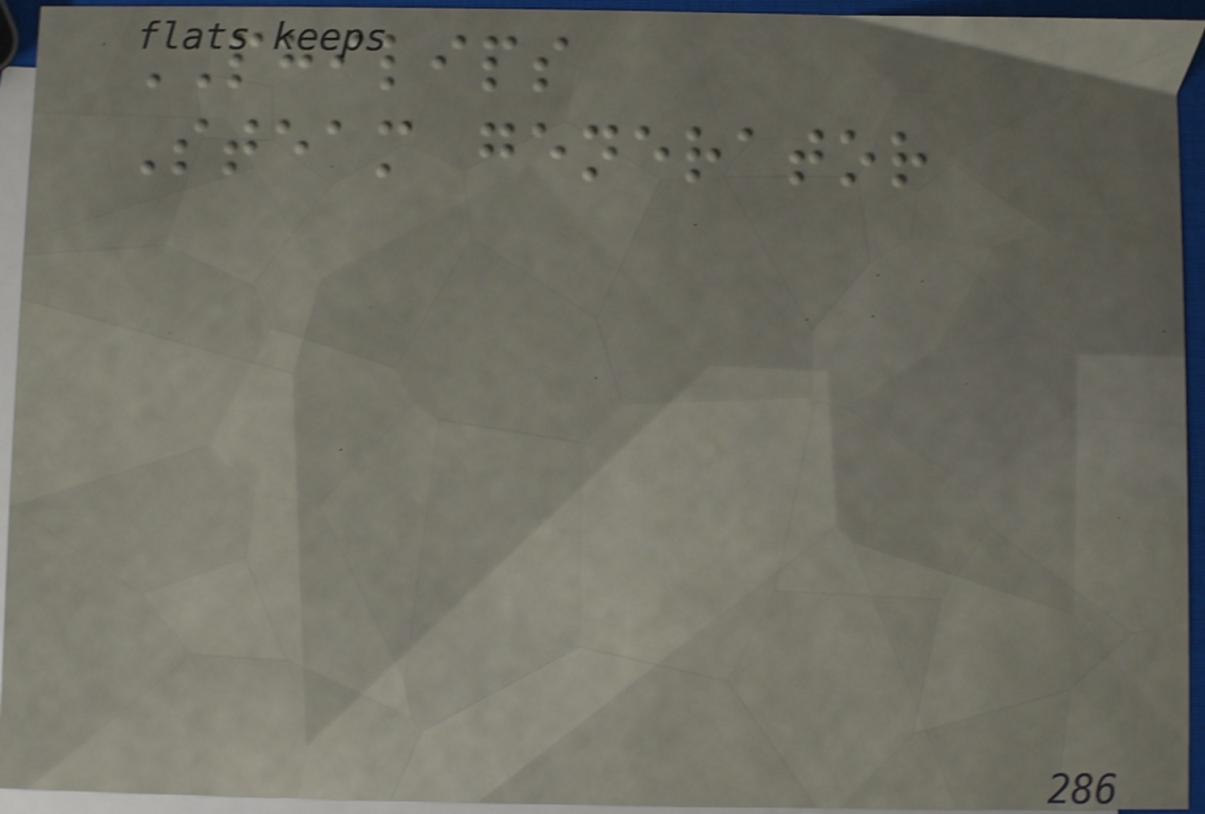PHILIPS
Steam generator
